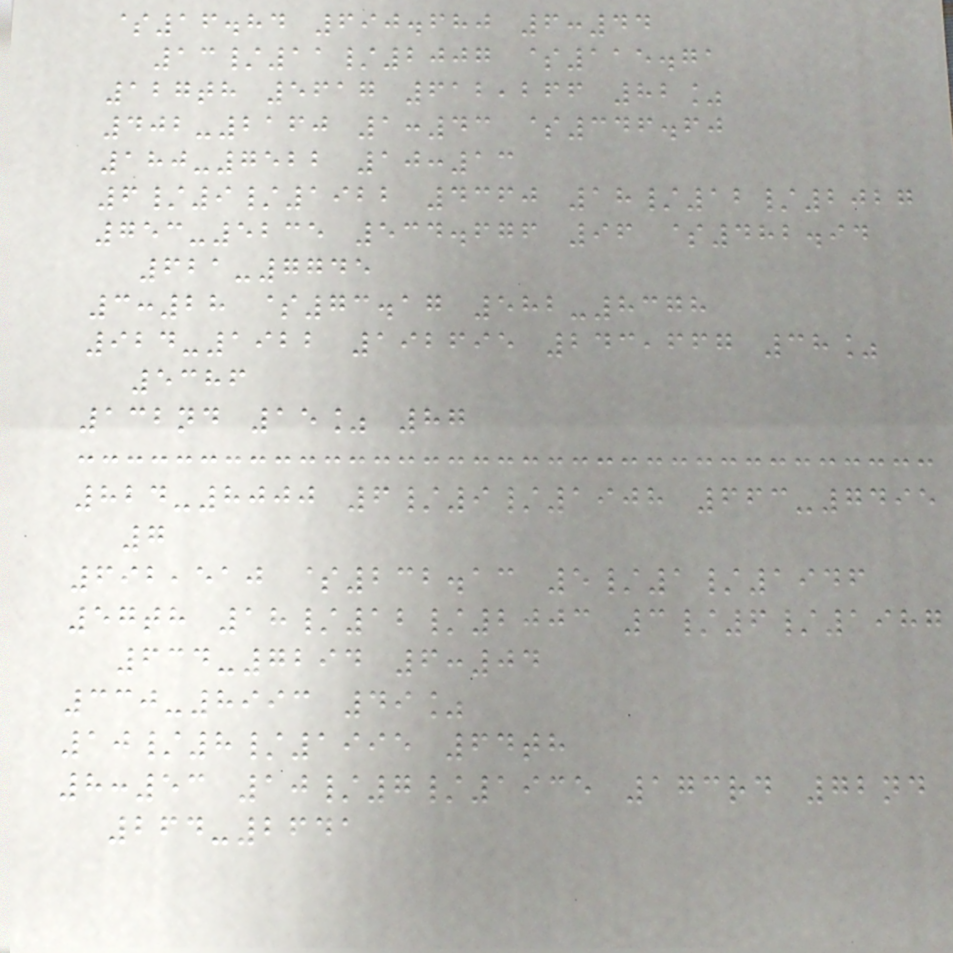$16.84 690.680 6:44
13/11/2007 $115.71
127th 5617 612,266 82%
402-2160 1:43 $346.60
180-7522 10:13
6/9/1922 4360 18/12/2027
753-5235 534.676 96 $482.94
621-7745
3:28 $73.17 582-8378
924-1922 192695 243,667 38%
5386
132nd 15% 87
824-8000 6/9/1908 663-7495
7
692,510 $232.13 5/1/1946
57th 18/12/2003 3/6/1987
634-7294 6:04
330-8993 49%
10/8/1995 64th
8:53 10/7/1935 173rd 72nd
264-2641
